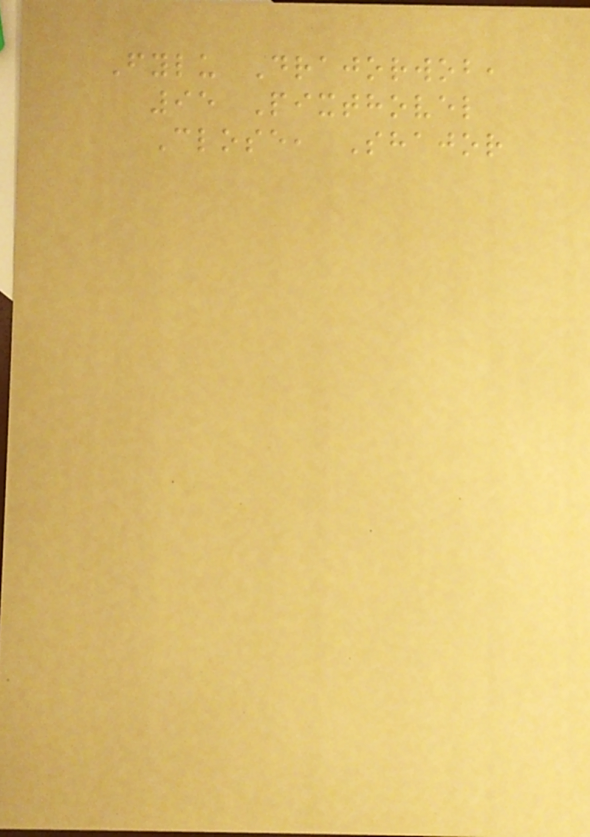Fylu Drajorwob,
95 Pixthovel
Close, Shajor
